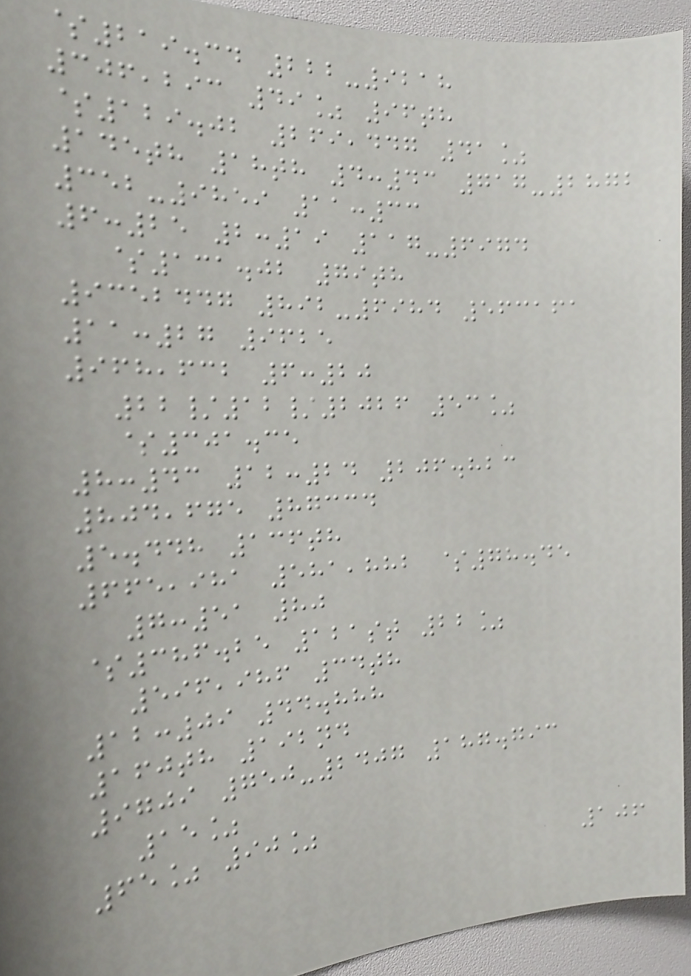$219.34 222-9218
306,293 49% 96th
$129.02 269,447 41%
145th 18th 4:43 717-2872
352-9859 11:33
6:25 2:19 117-6974
$131.02 79th
9352447 892-6984 563161
11:27 9625
968,632 6:20
22/12/2026 53%
$301.35
8:43 12:24 206.823
804,675 87334
5.448 136th
665,981 581,882 $78.45
7:51 80
$386.25 121st 22%
596,986 34th
12:09 44.888
160th 192nd
9709 750-2407 187.793
15%
65% 90%
106
